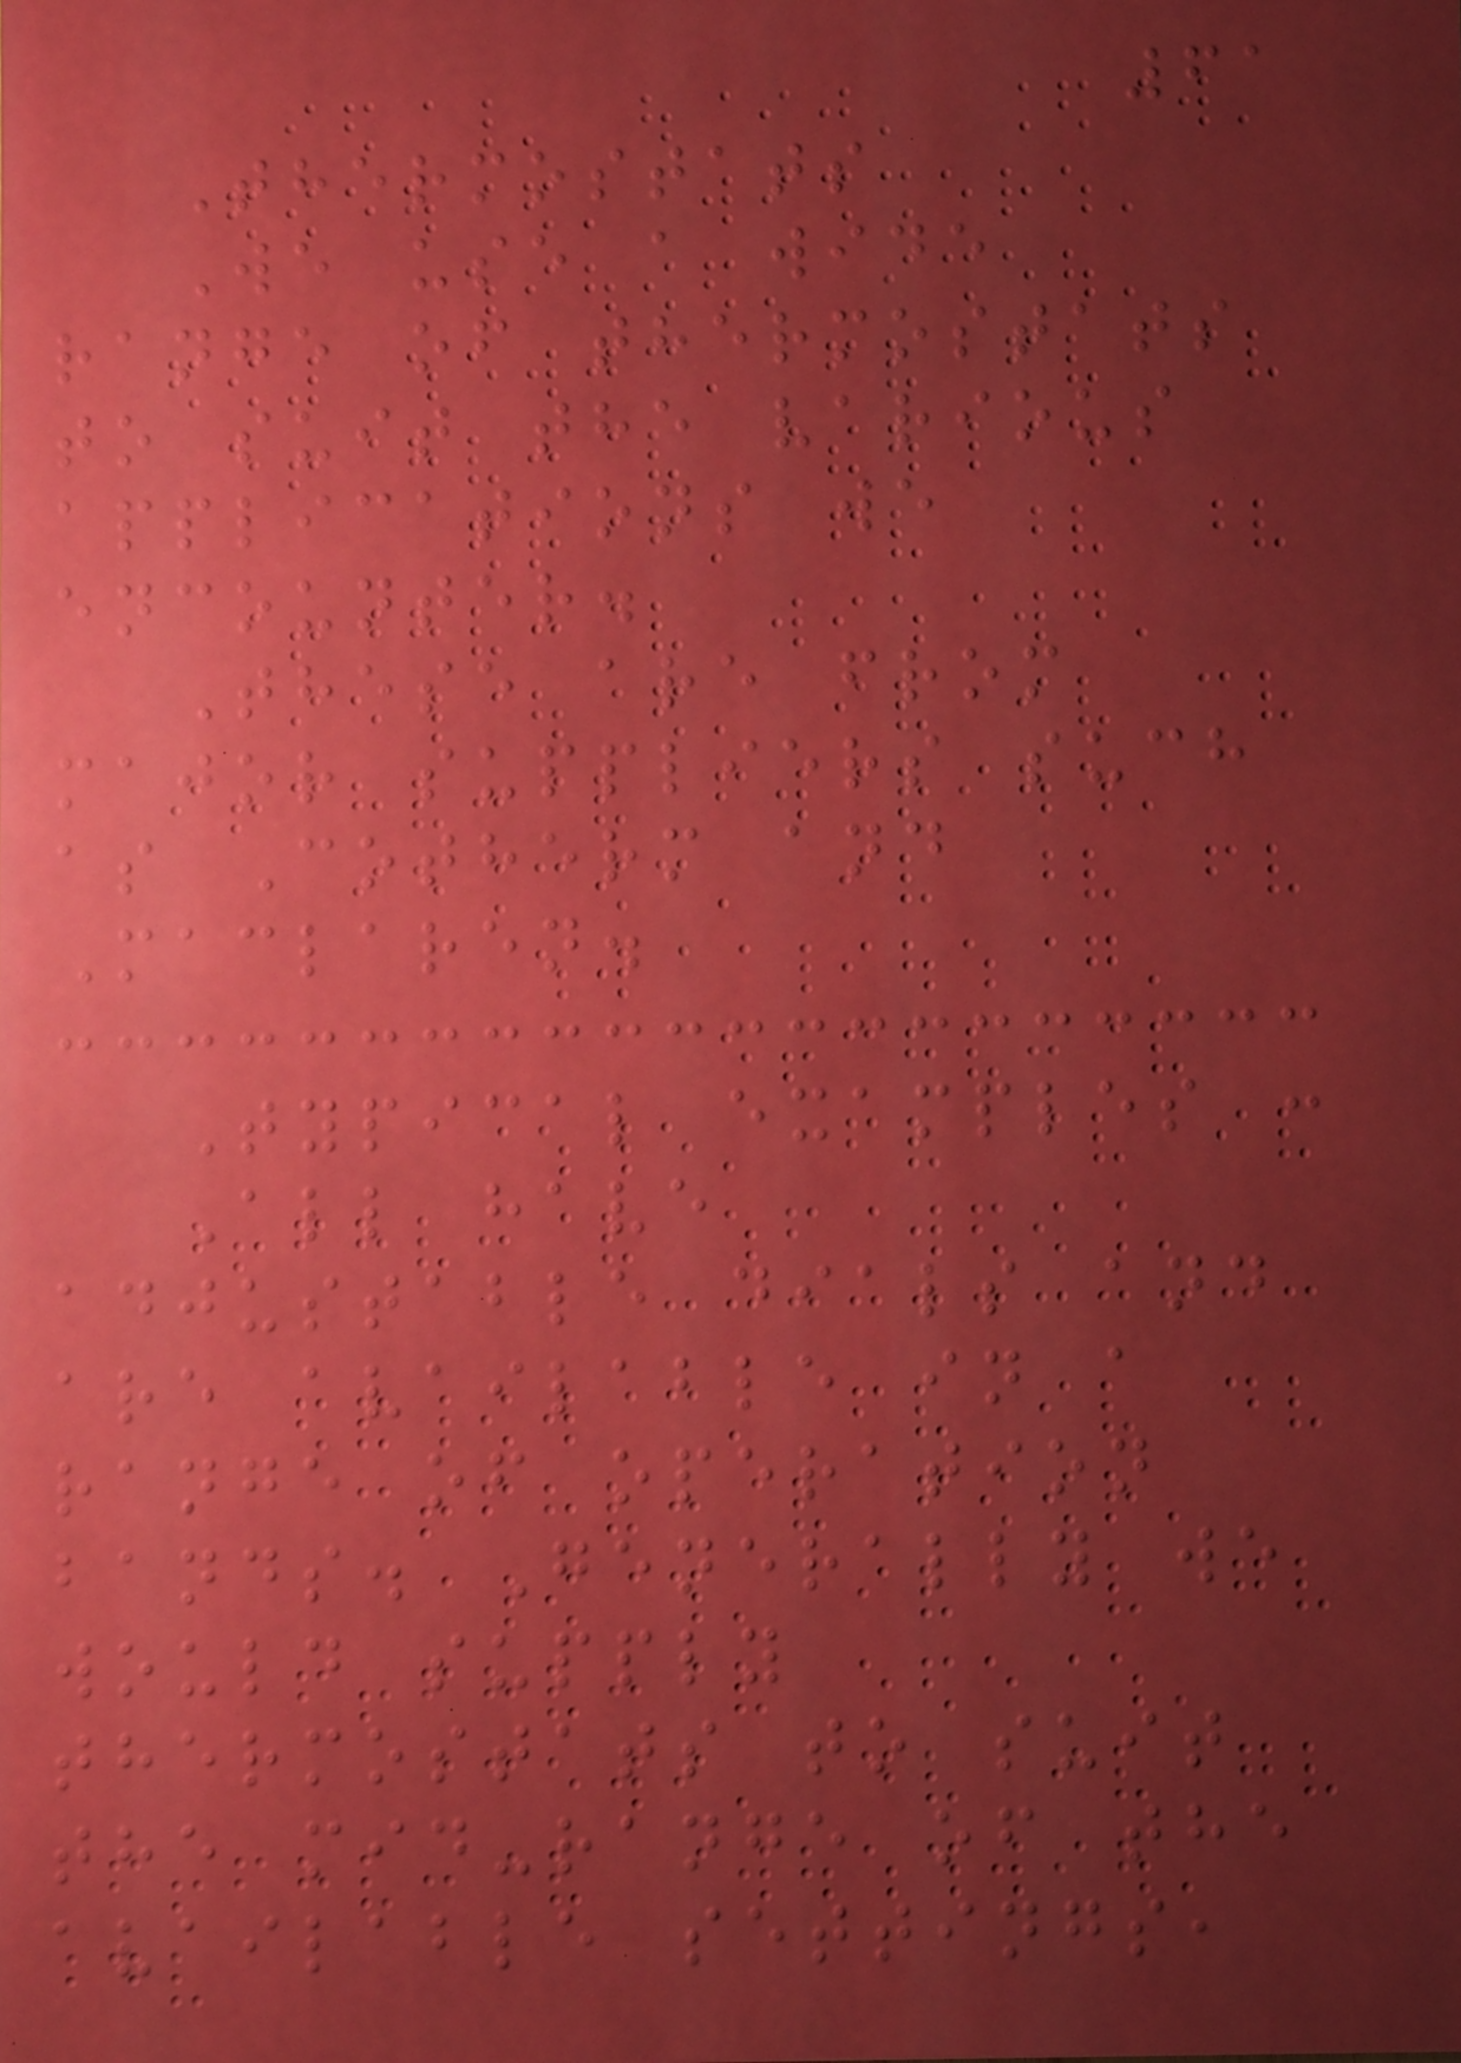61
Thermostats
We use a wide
range of thermostats
to suit the various
applications we
encounter.
These are from
major suppliers such
as Cotherm and
Maclaren.
Typical examples :
All have
adjustable dials and
are available in a
range of operation
bands. Generally we
would supply
thermostats to suit
the mid-range of the
available settings,
